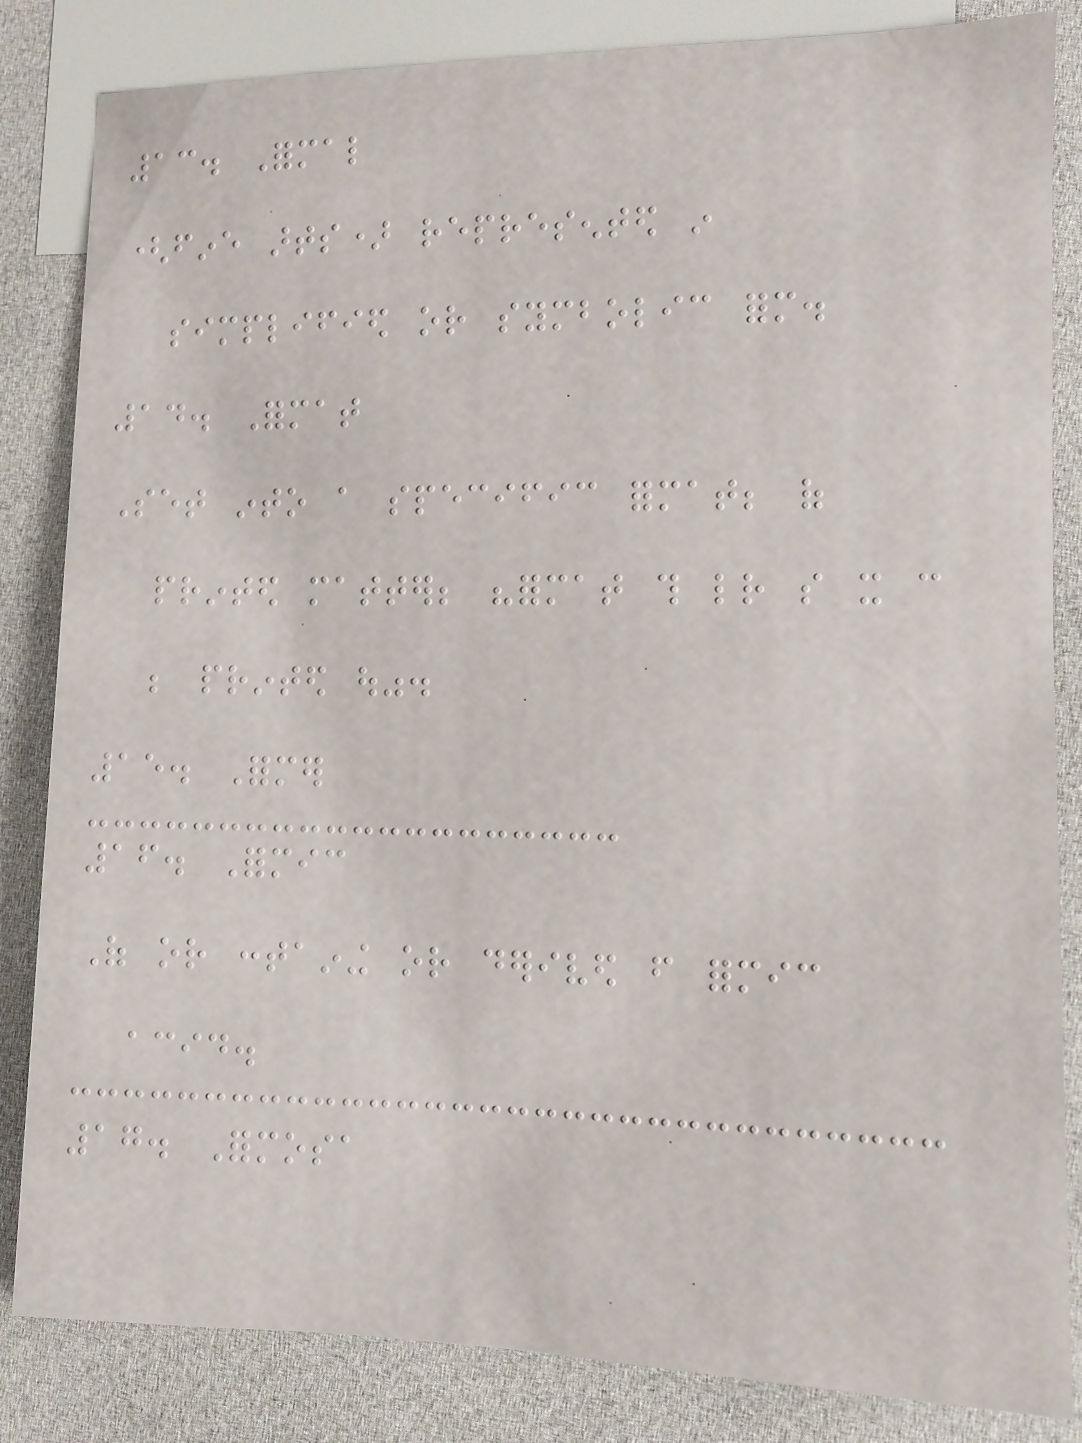13. Formal
(fine arts) represented in
simplified or symbolic form.
14. Format
Set into a specific format; of
printed matter; "format this letter so it can
be printed out".
15. Former
16. Formic
Of or containing or derived from formic
acid.
17. Formosa
